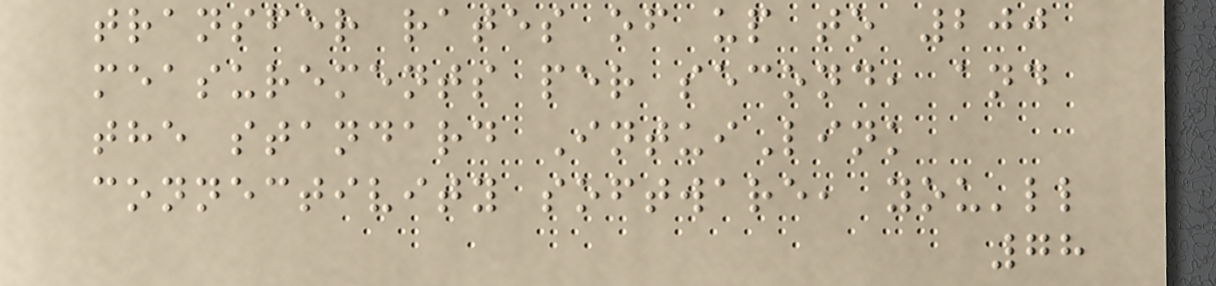transfer rates of up to 200
measurements per second, and
the standard IntuiLink
connectivity software, you'll
78
